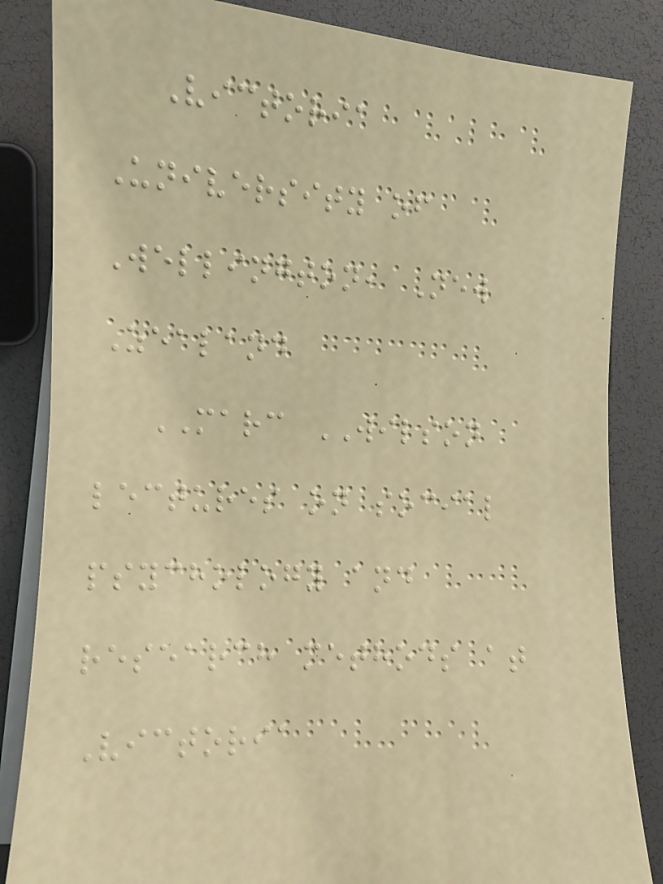Victoria
University of
Wellington, New
Zealand
MARC WILSON
lectures on social
psychology and
research methods at
Victoria
